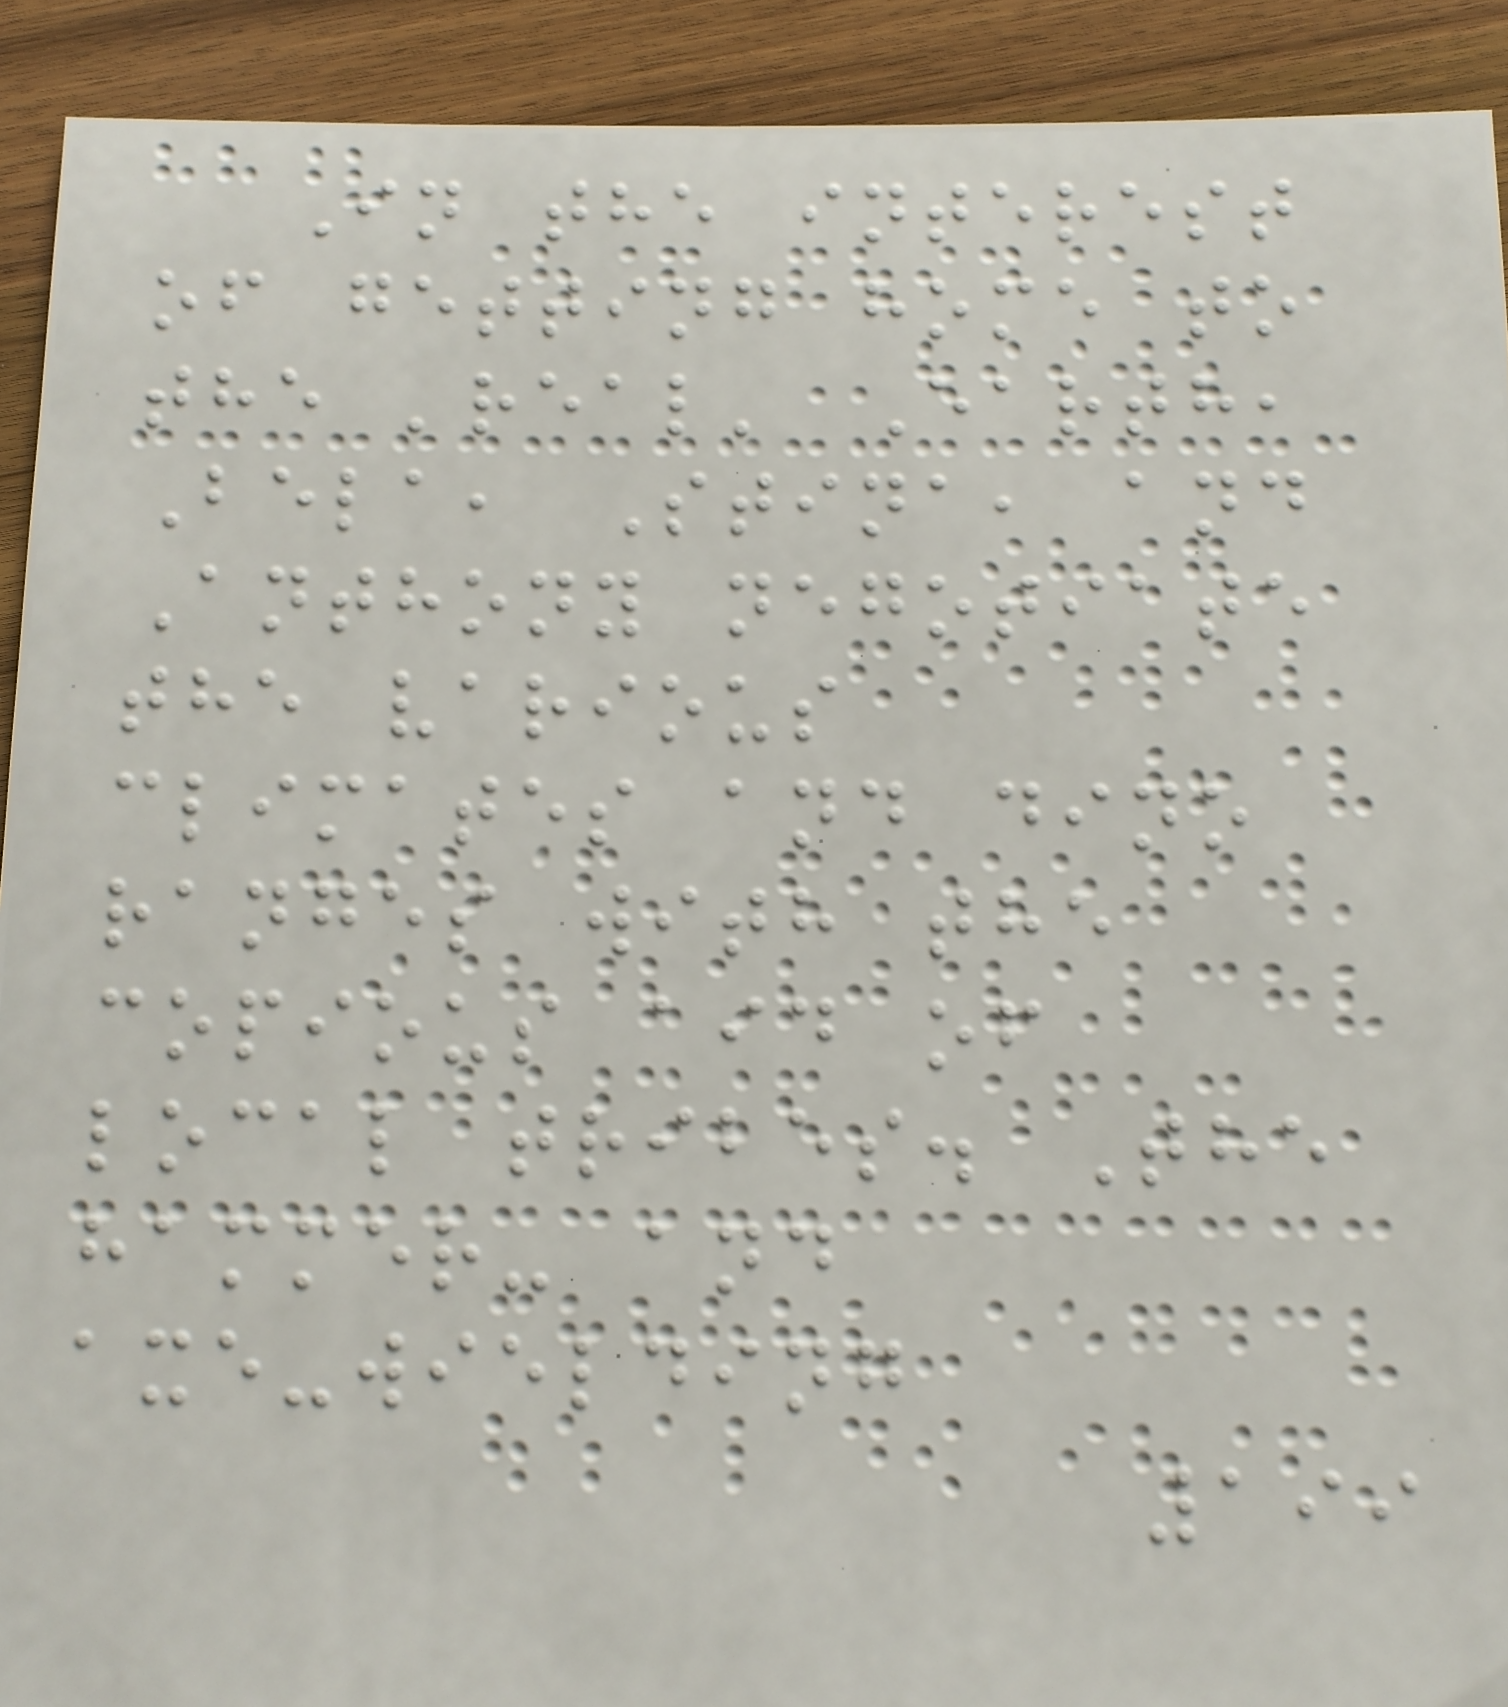In the interest
of getting home to
the 'real' Earth,
Bela, Stina, and
Anthony negotiate
the various
climates and dino
ranges with the
copious aid of
local tribes. The
hammer- and
axe-wielding
199
